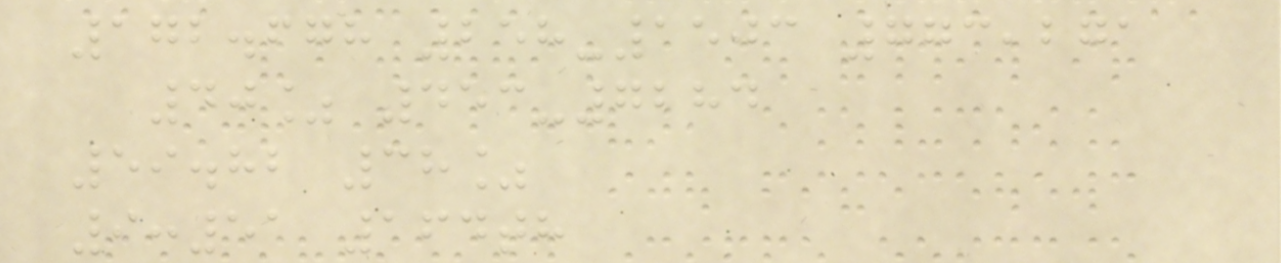172.678 258-1503 773,271
40% 453-7284
59.82 38%
9:51 164th
